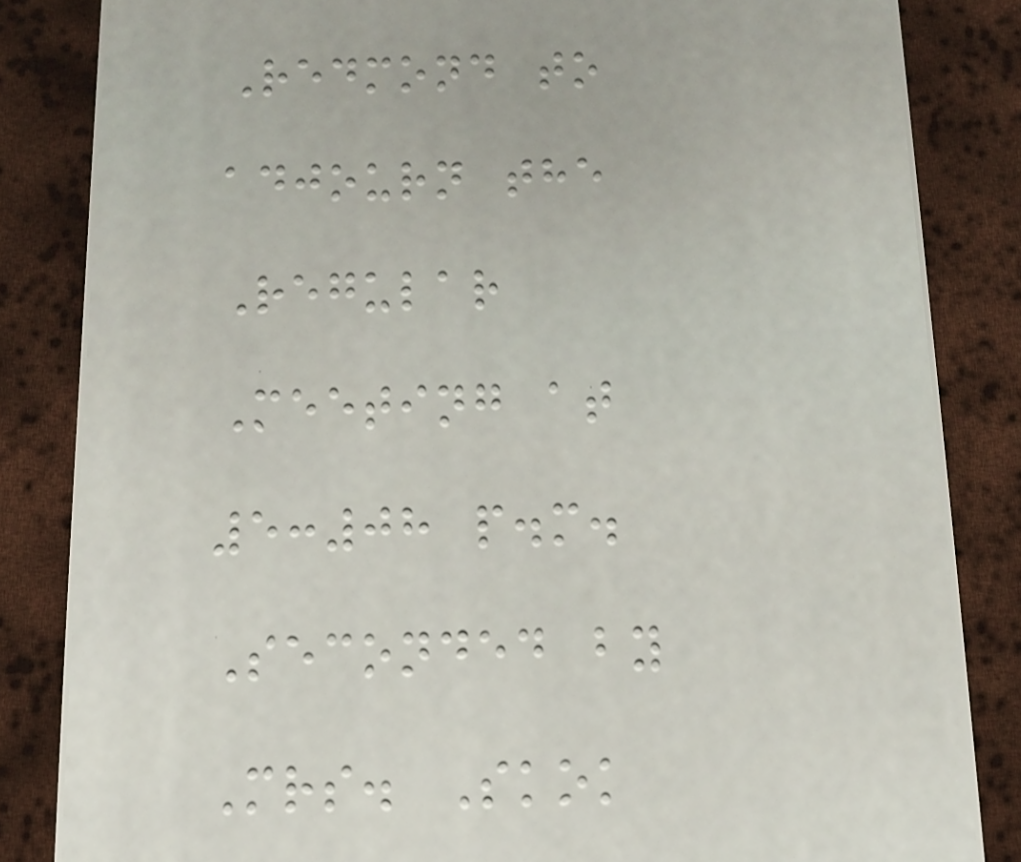Redmond to
adjourn the
Regular
Meeting at
5:08 p.m.
Seconded by
Mrs. Skok
